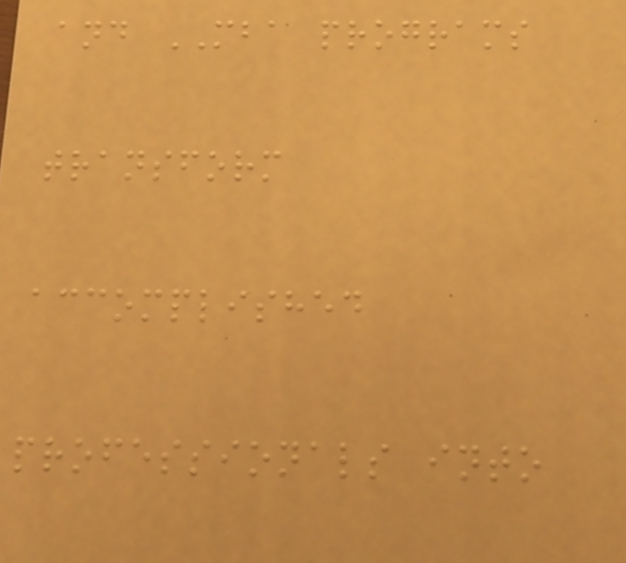and MBA programs
transform
accomplished
professionals into
